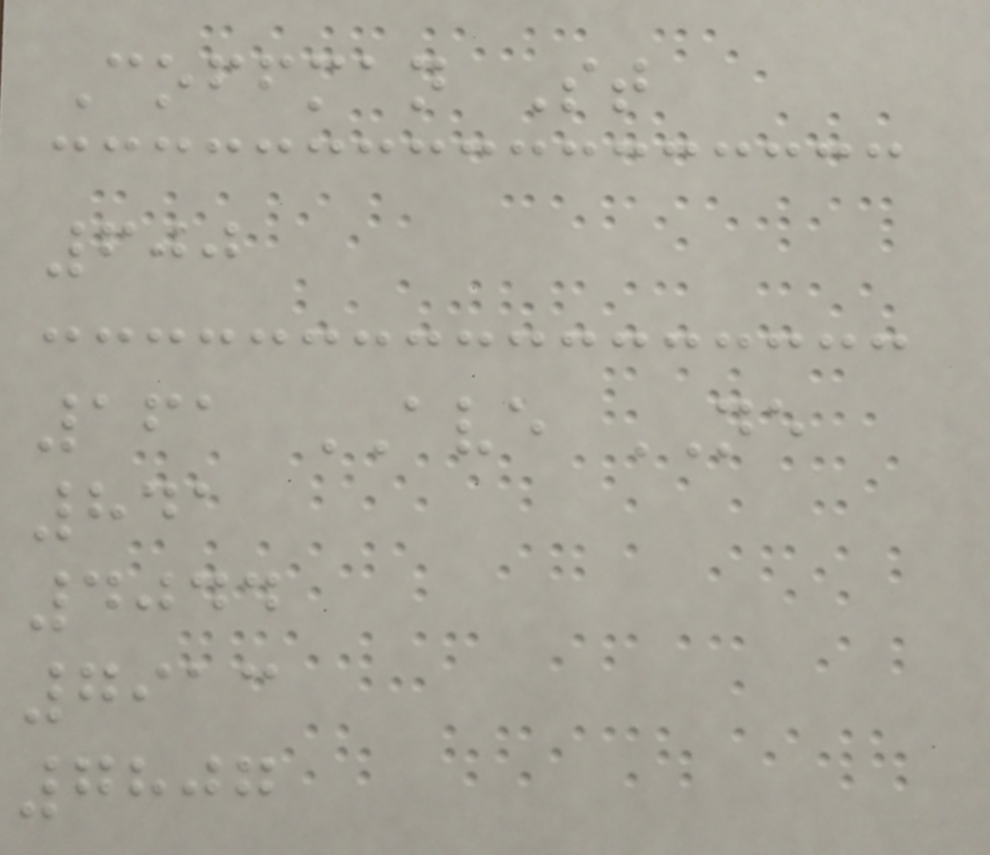Coffman St
600
161 AVE NE
841
4044
7913
7807
